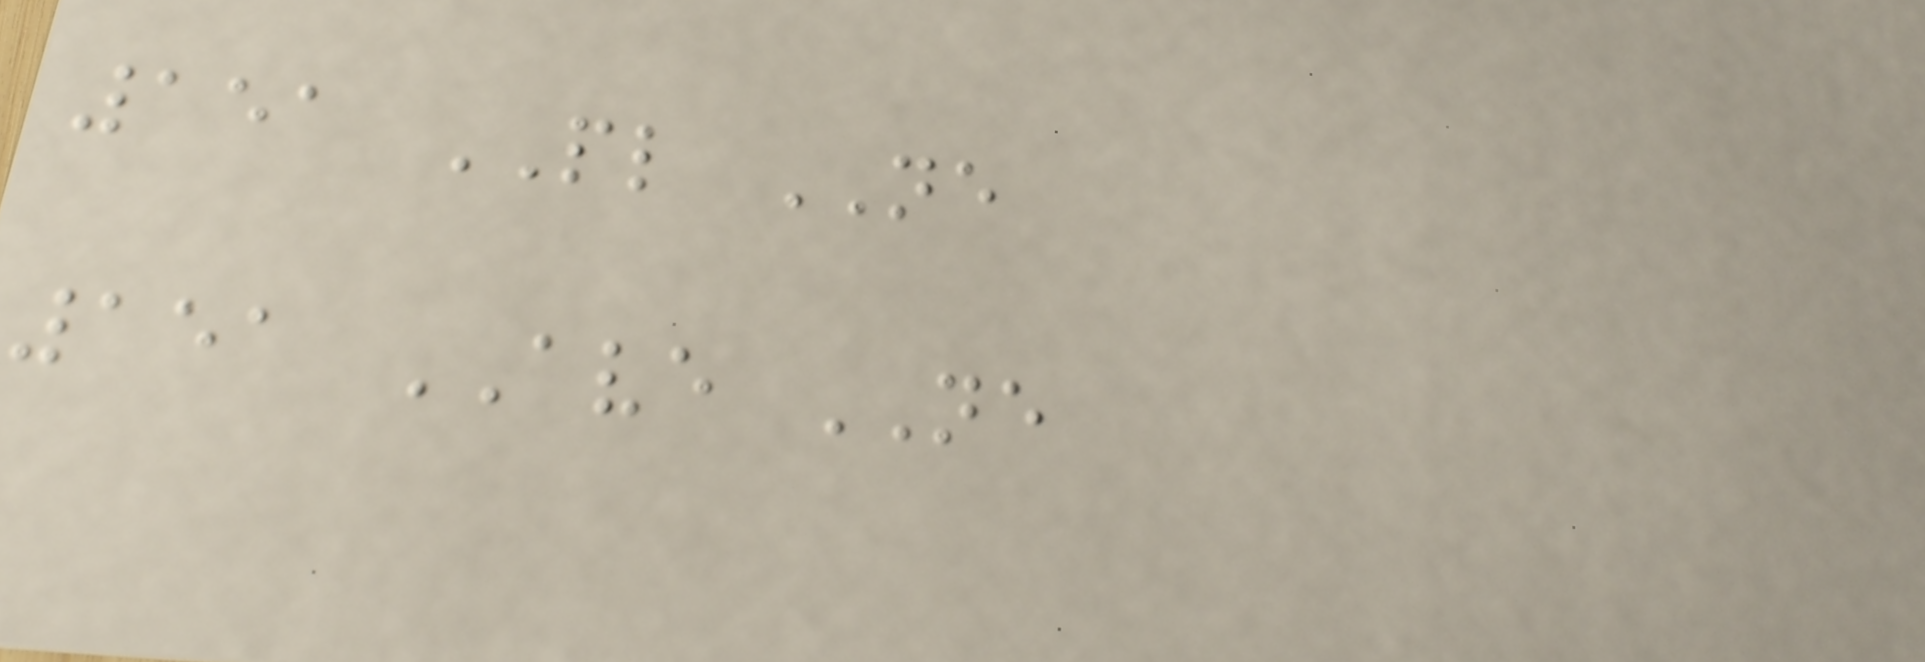151 PL NE
151 AVE NE
